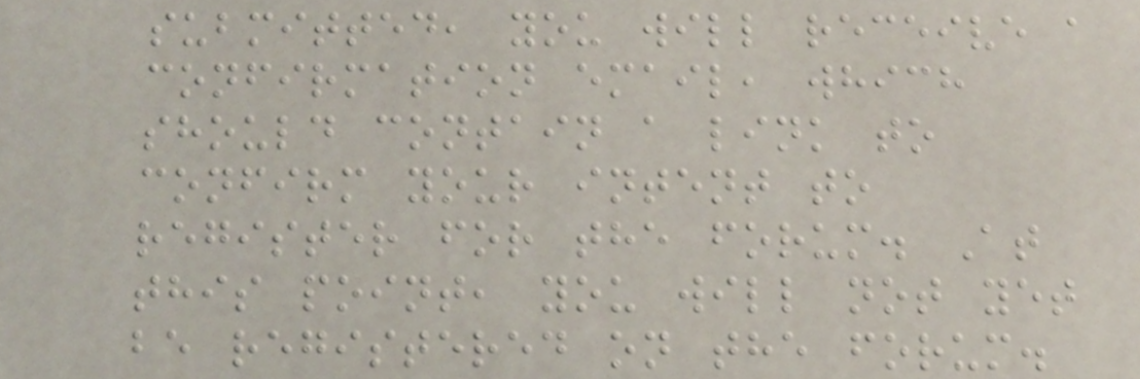submitted, you will receive a
confirmation email, which
should contain a link to
confirm your intent to
register for the forum. At
this point, you will not yet
be registered on the forum.
